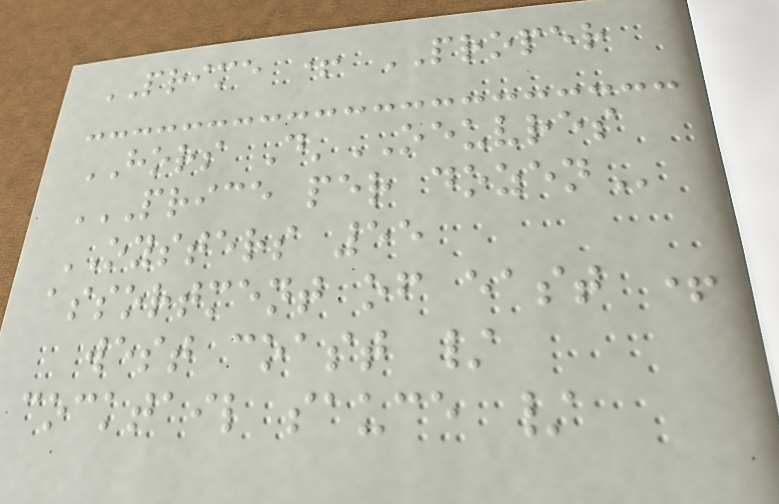PRIME + PROPER
HORS D'OEUVRES
PRICE PER DOZEN
OYSTERS 55
assortment of east +
west coast /
cocktail sauce /
